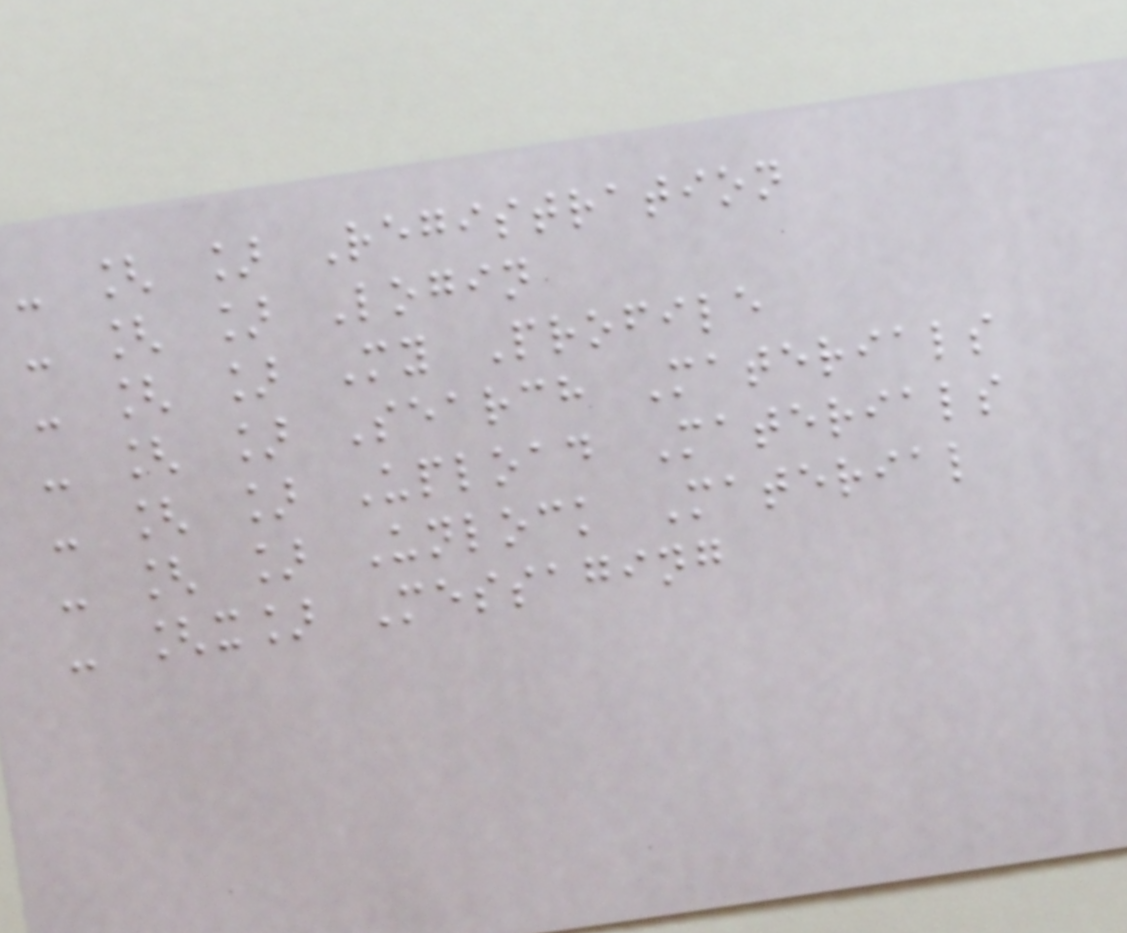- [ ] Registration
- [ ] Login
- [ ] My Profile
- [ ] Search Materials
- [ ] Upload Materials
- [ ] Unlock Material
- [x] Messaging
